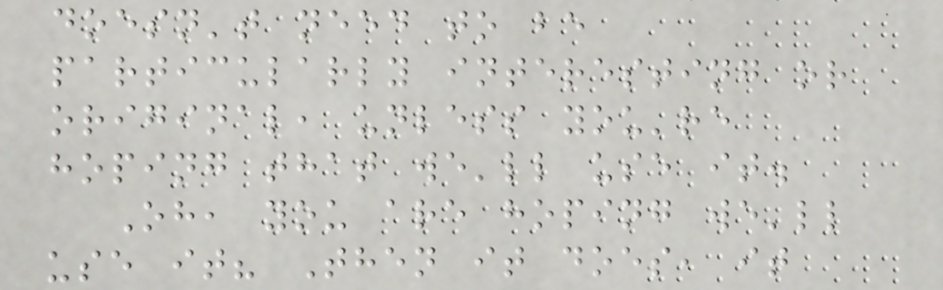doesn't need to be
particularly interesting or
original, unless you're
hoping that we'll use it.
Oh, you are hoping we'll
use it? Then it does, it
